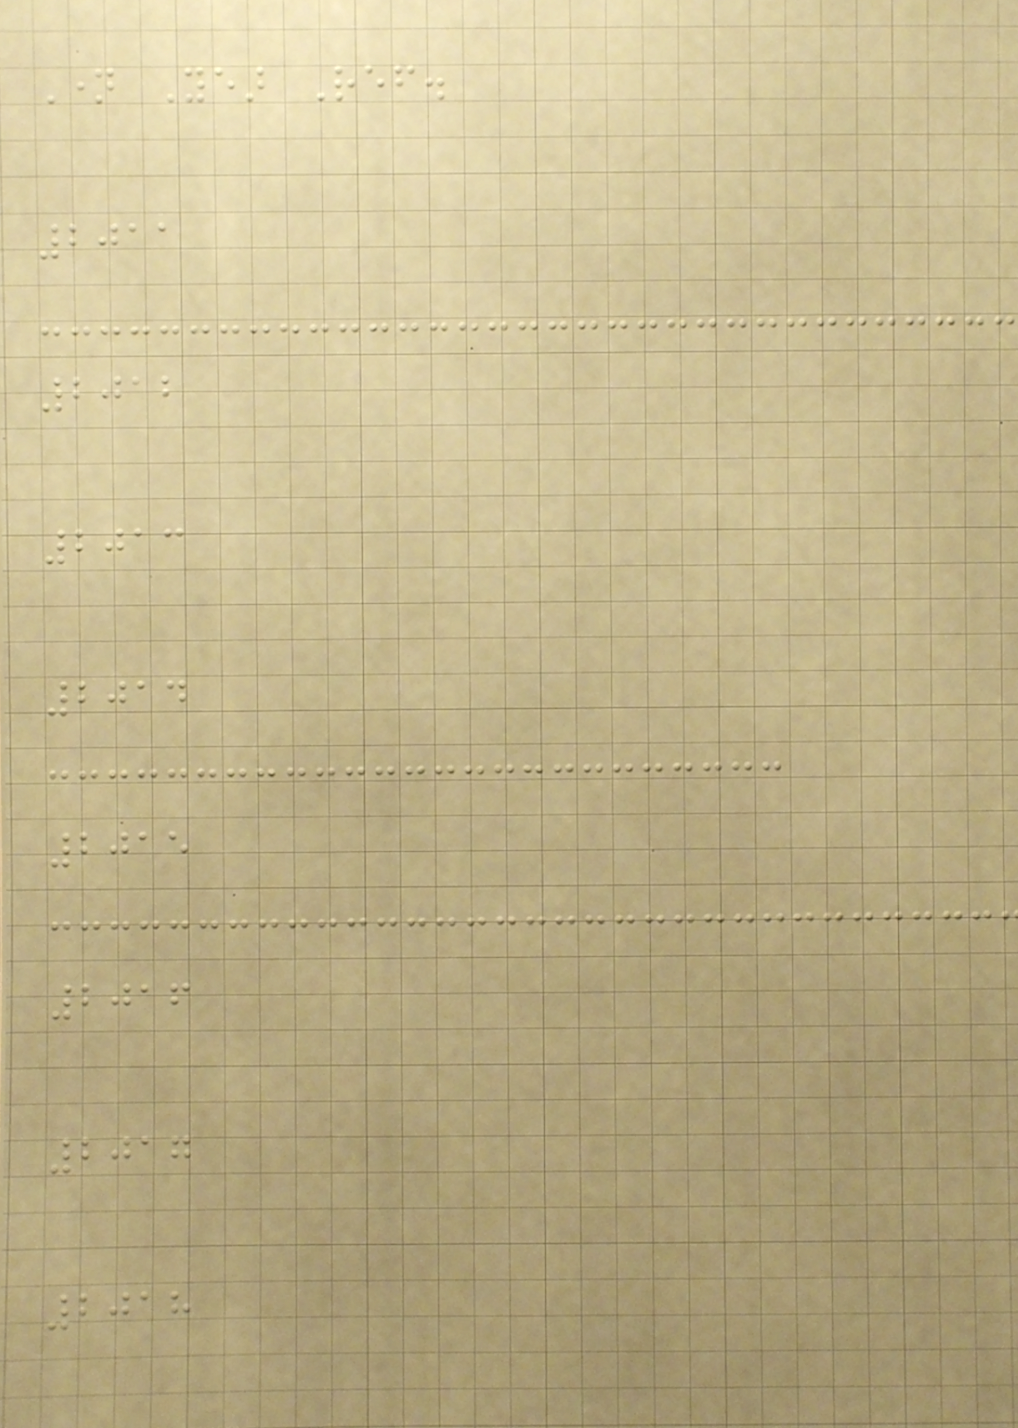Name Year Ref.
2011
2012
2013
2014
2015
2016
2017
2018
